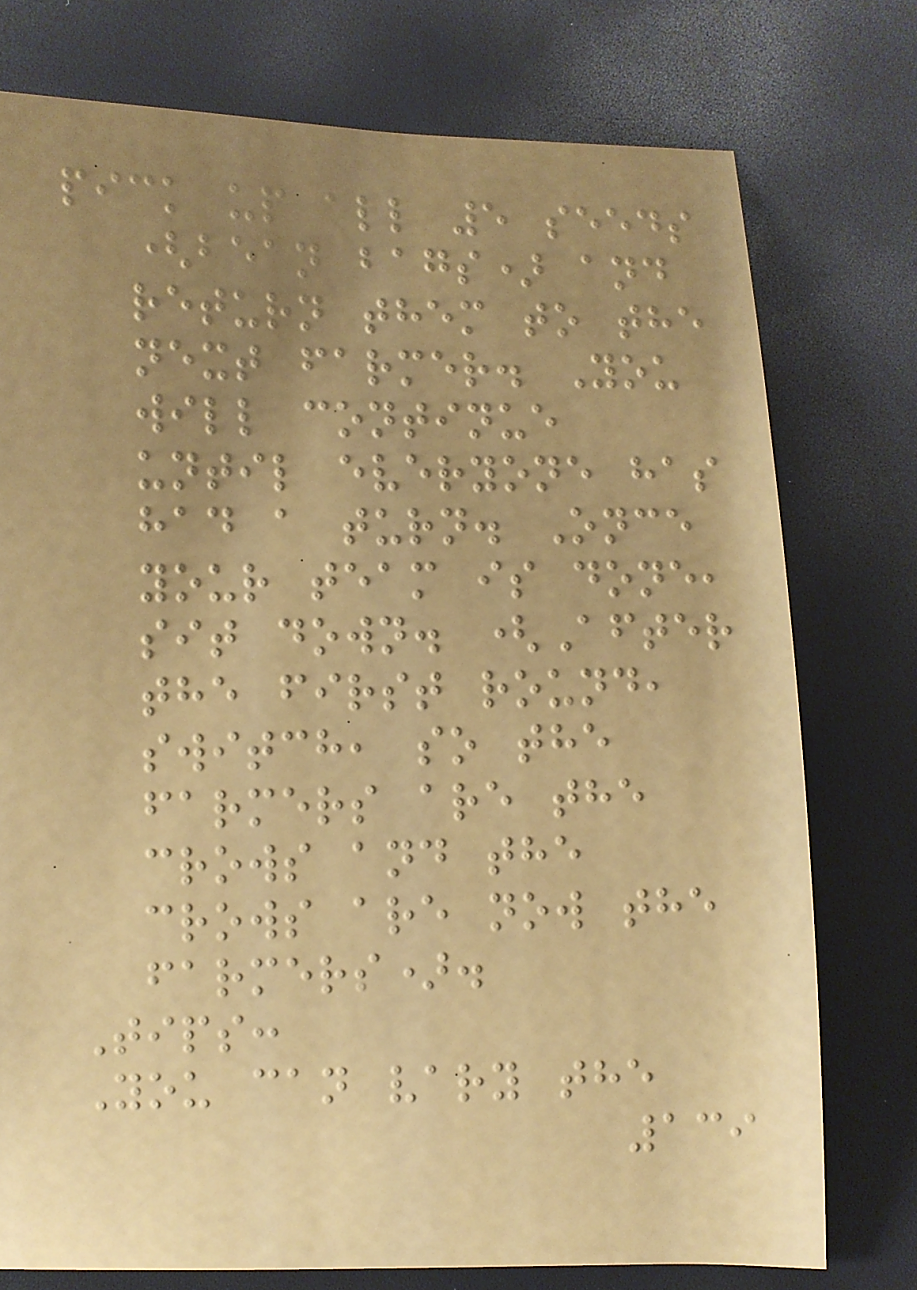pick up all 5 seeds
(bean bags) and
return them to the
next farmer. You
will continue
until everyone has
had a turn. Once
your team is done,
sit down. (After
the first round,
switch, so the
farmers are the
crows and the
crows are now the
farmers).
Tips:
You can vary the
139
